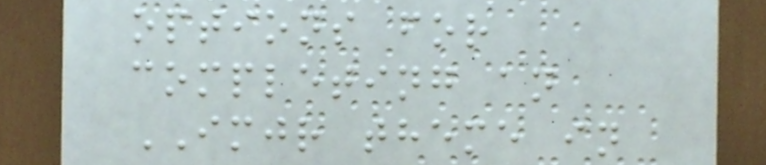options for
completing an
IMJR theme in
